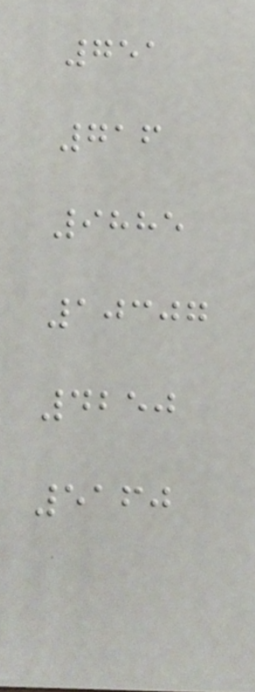751
716
9885
10307
4250
5160
